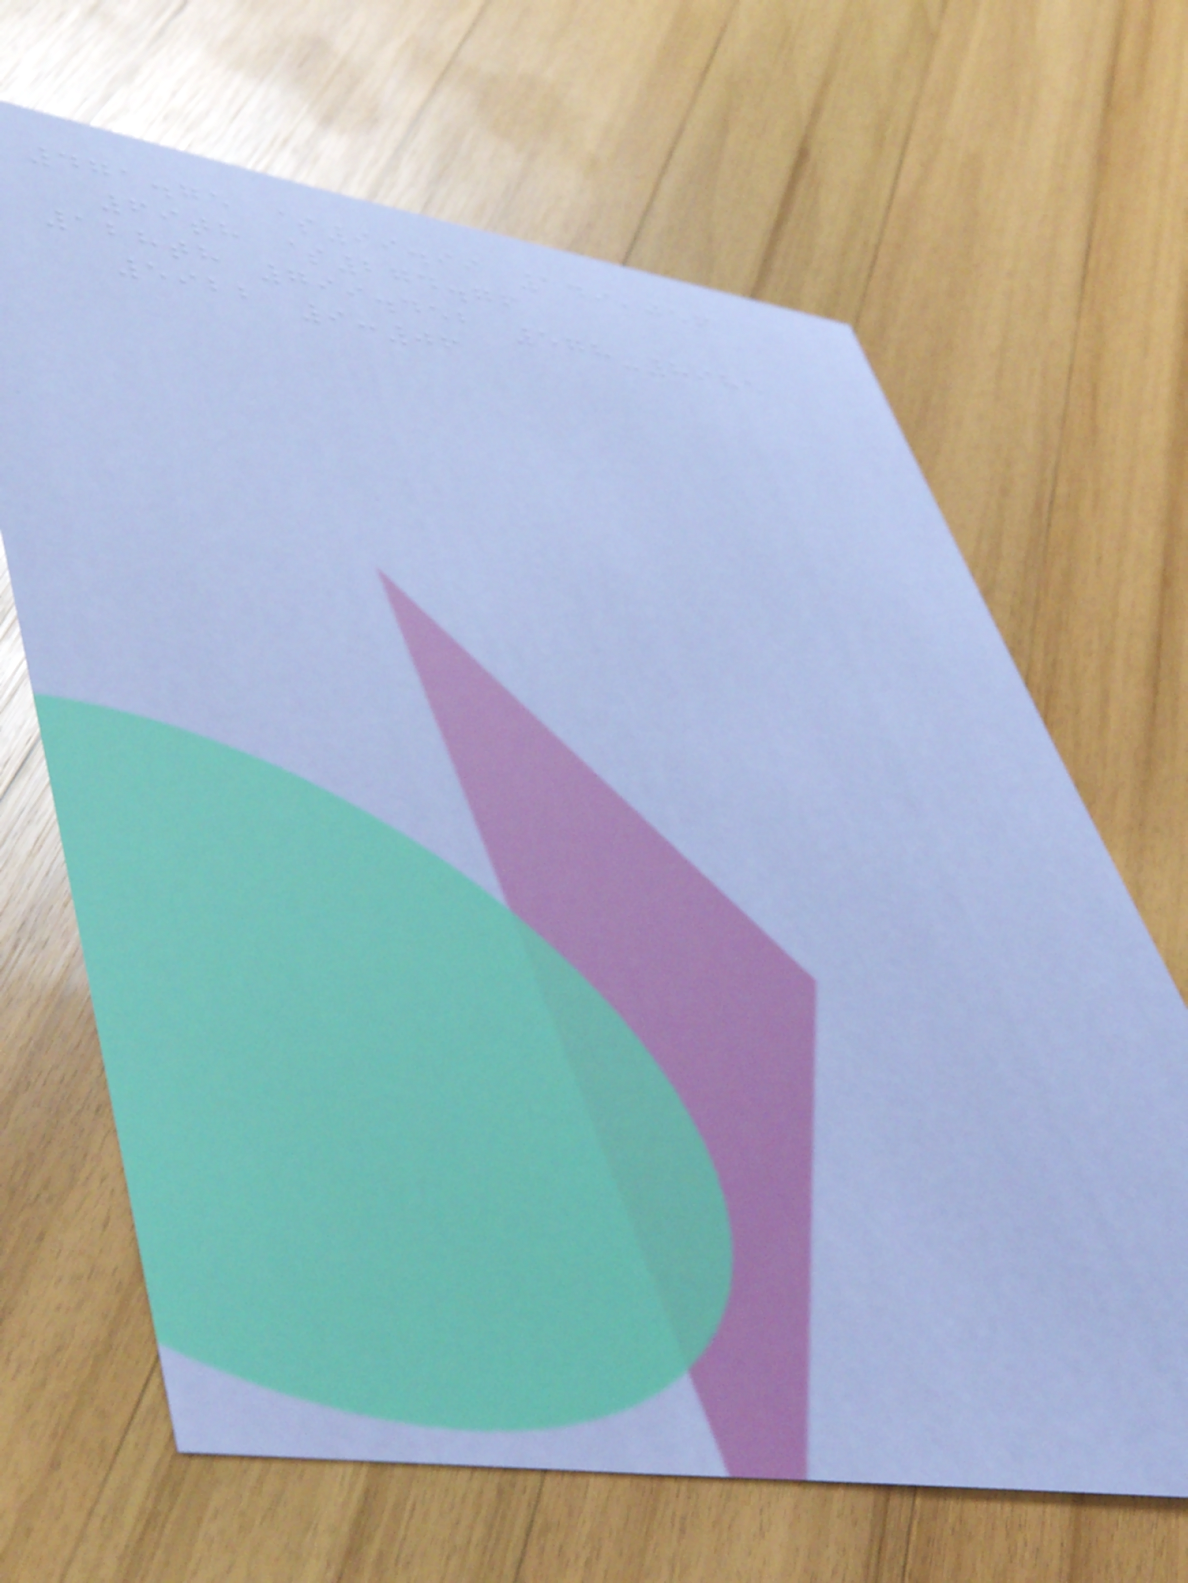471.75 $99.99 149,056
69th $274.76
128th 799.452 578-8985
5922 9:06
